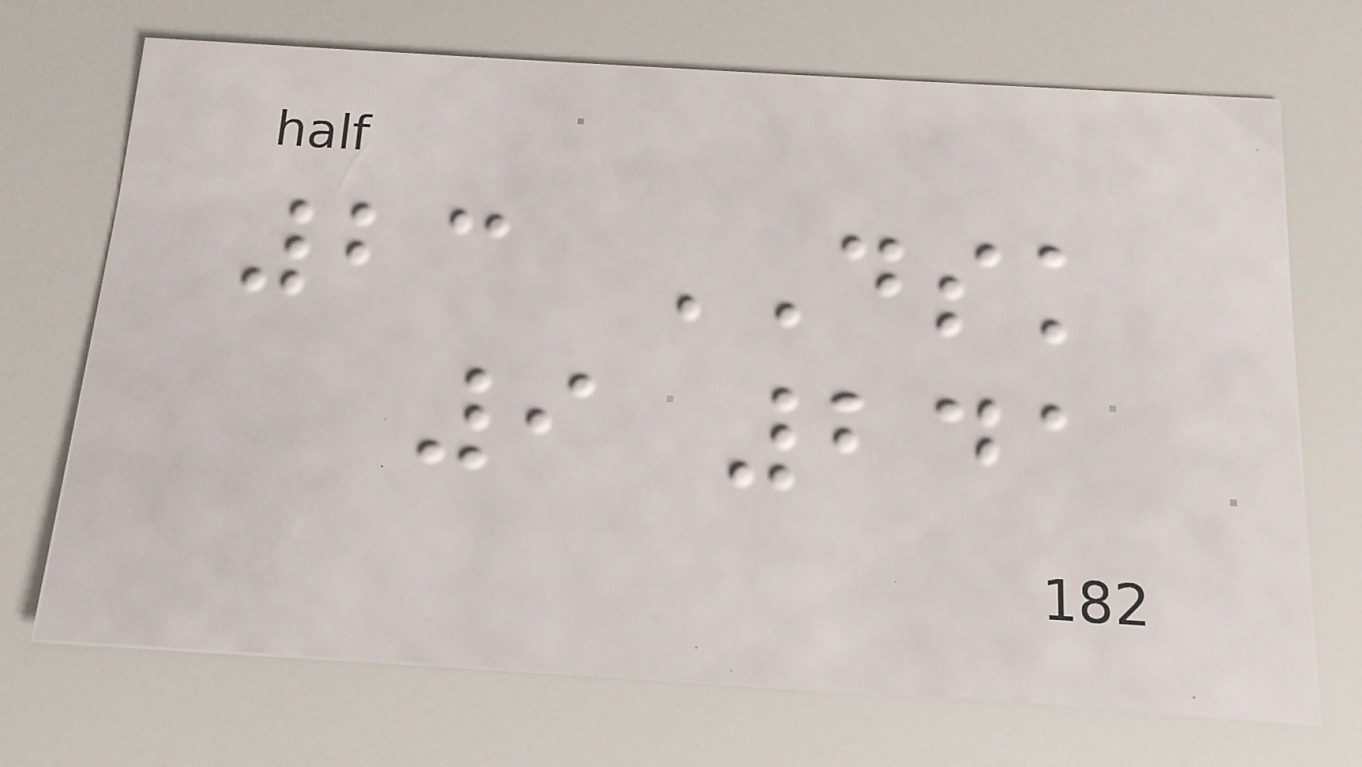23 DSK
9 241
